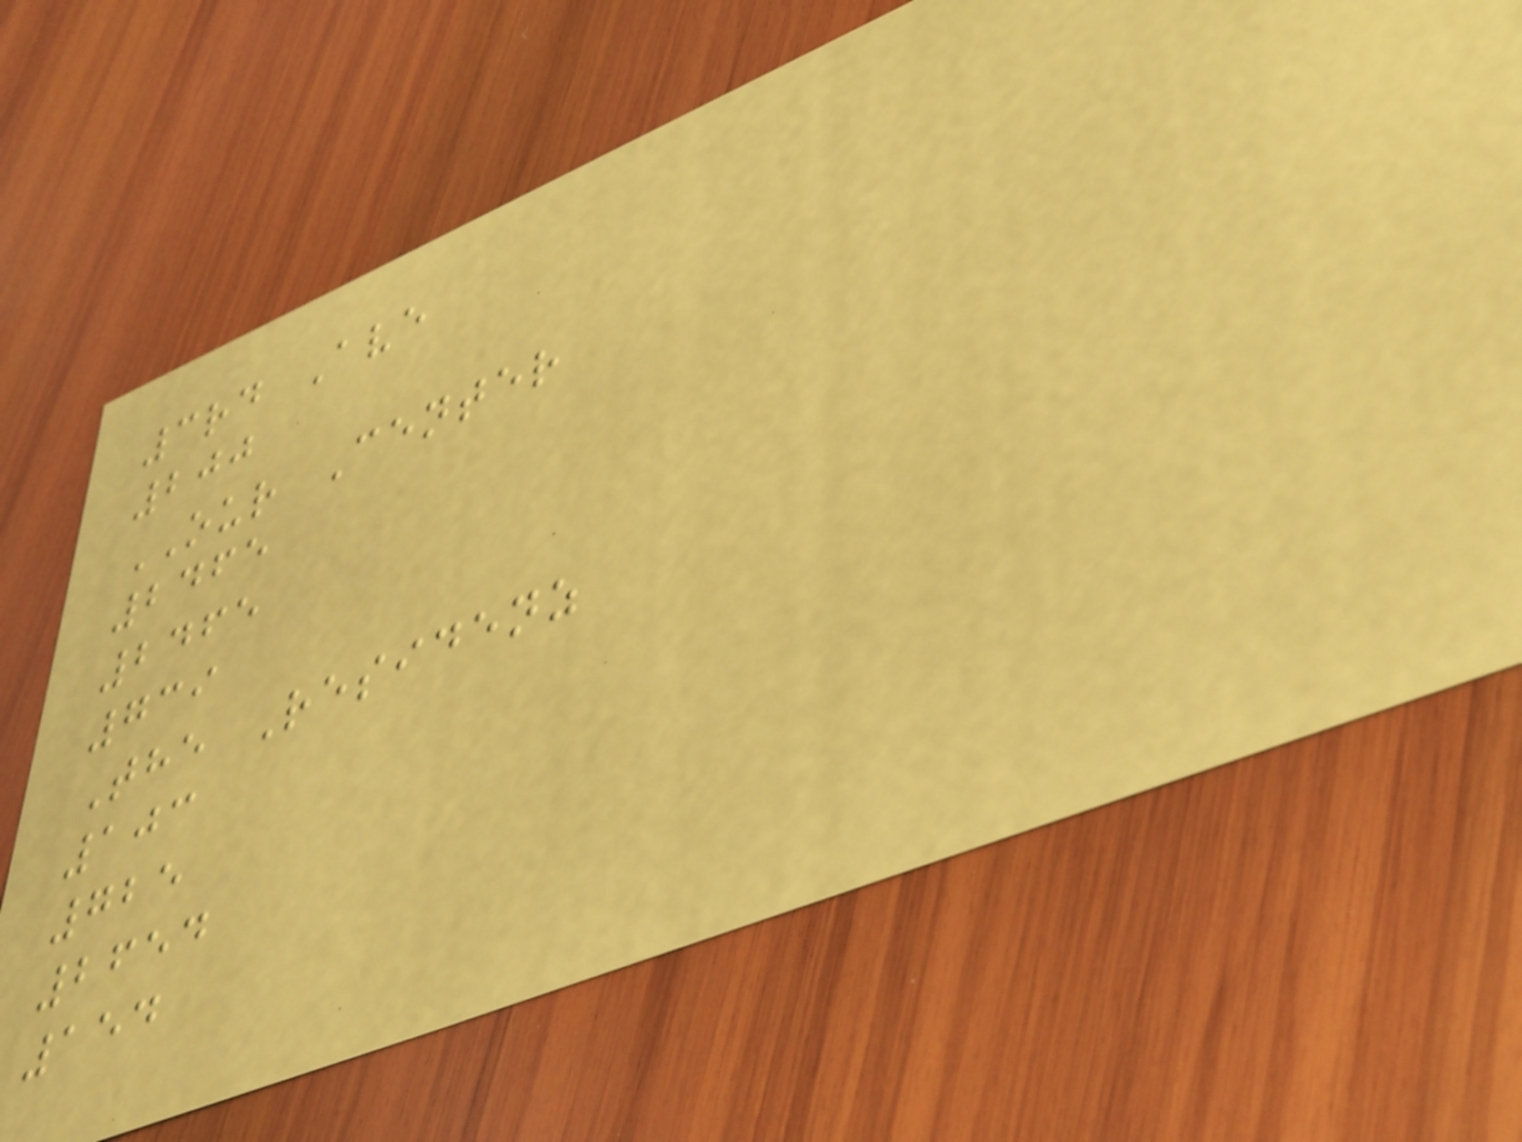3rd Ave
200
OUR Center
2465
2465
739
The Residenz
103
725
2654
154
